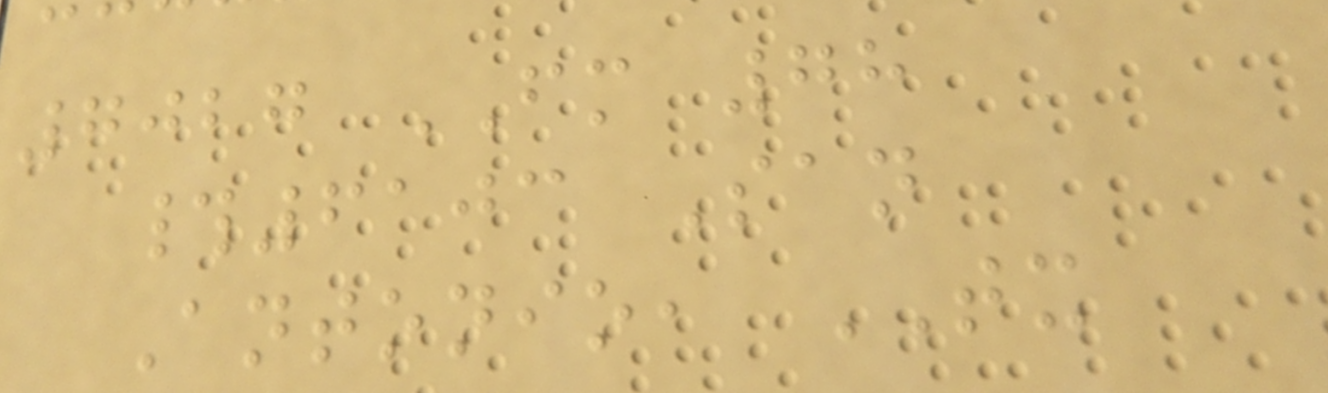7027 FM 78
#6103 San
Antonio, TX
